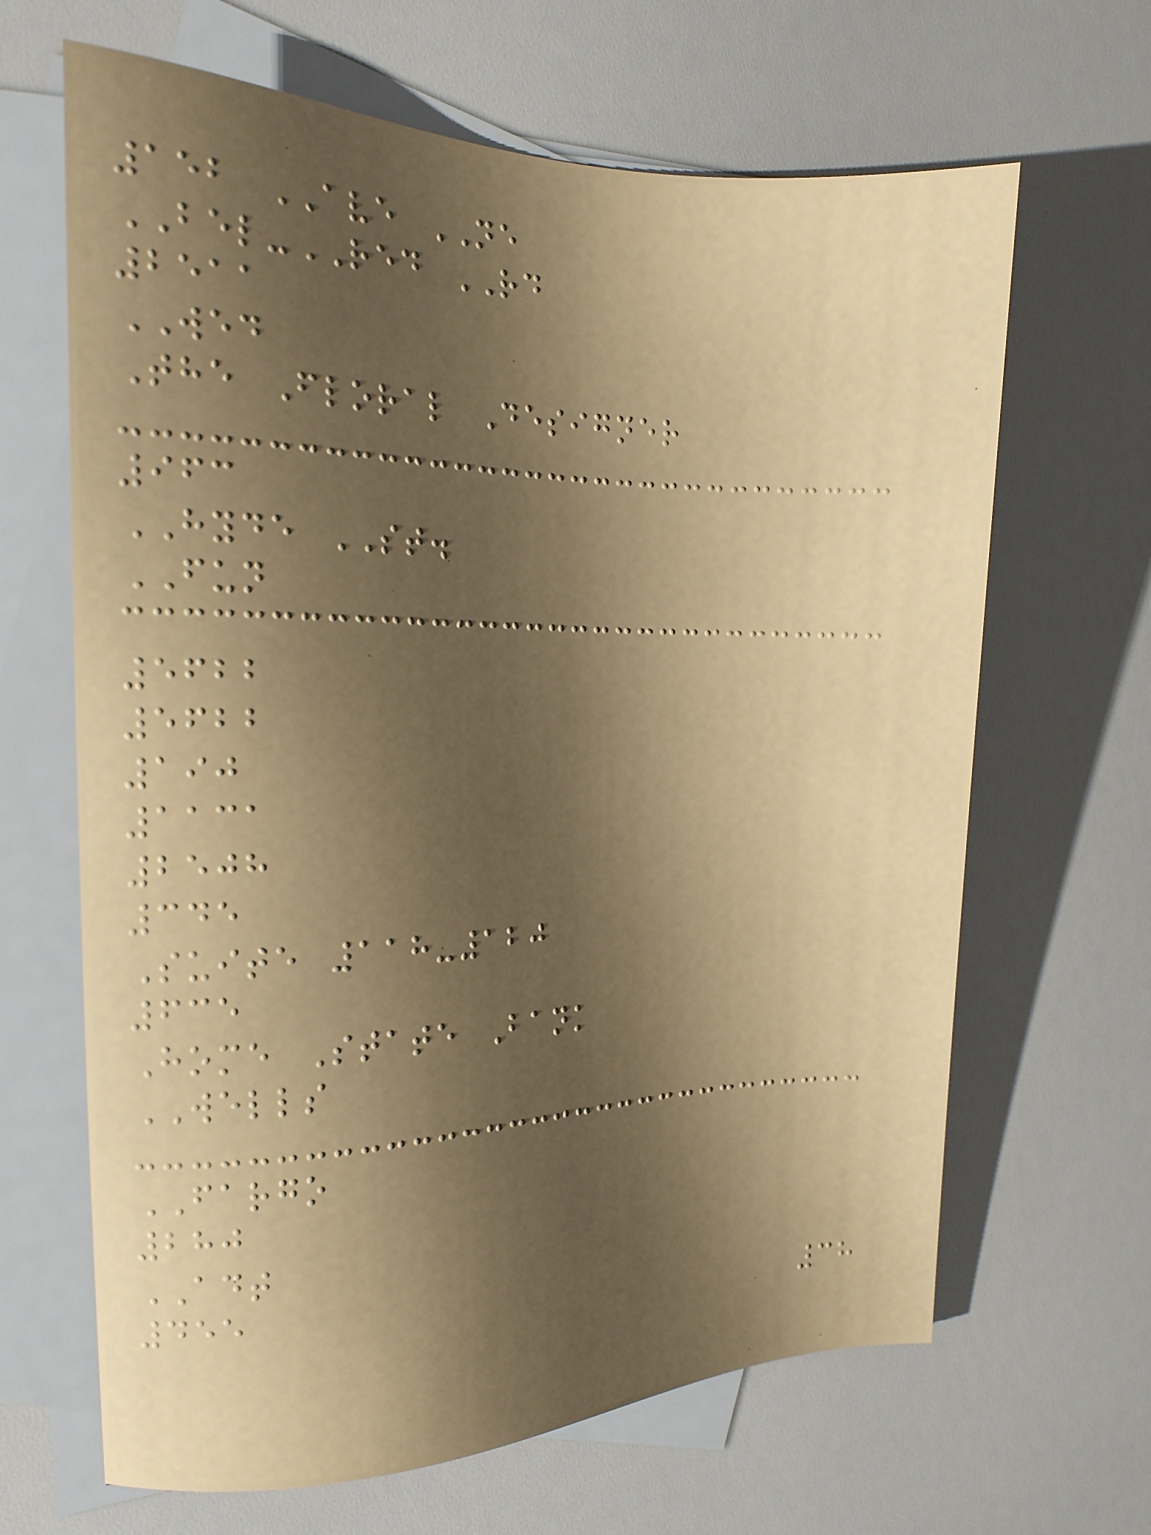152 AVE NE
BEL-RED RD
2511
WED
The Floral Designer
963
HYDE ST.
FUN
5622
5622
190
1131
2508
345
Suite 118-120
635
Home State Bank
WELLS
FARGO
280
ADT
455
38
